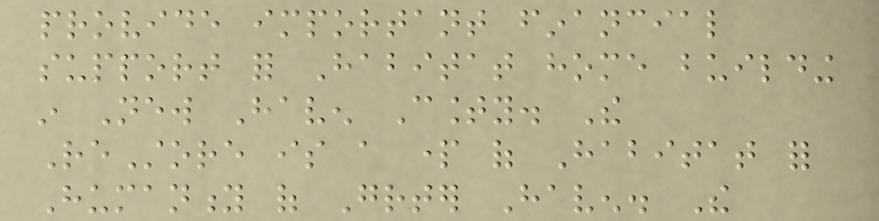provide important financial
support for Habitat home building
in New Haven County. The
ReStore is a part of Habitat for
Humanity of Greater Haven. The
